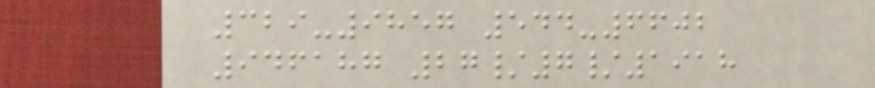329-9857 544-6602
946187 27/7/1918
